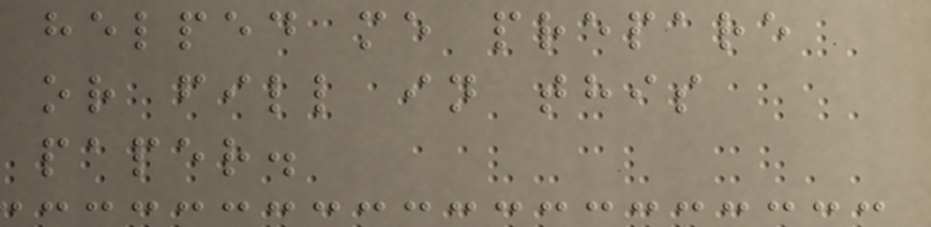helped me prepare
or fill in this
paper.
